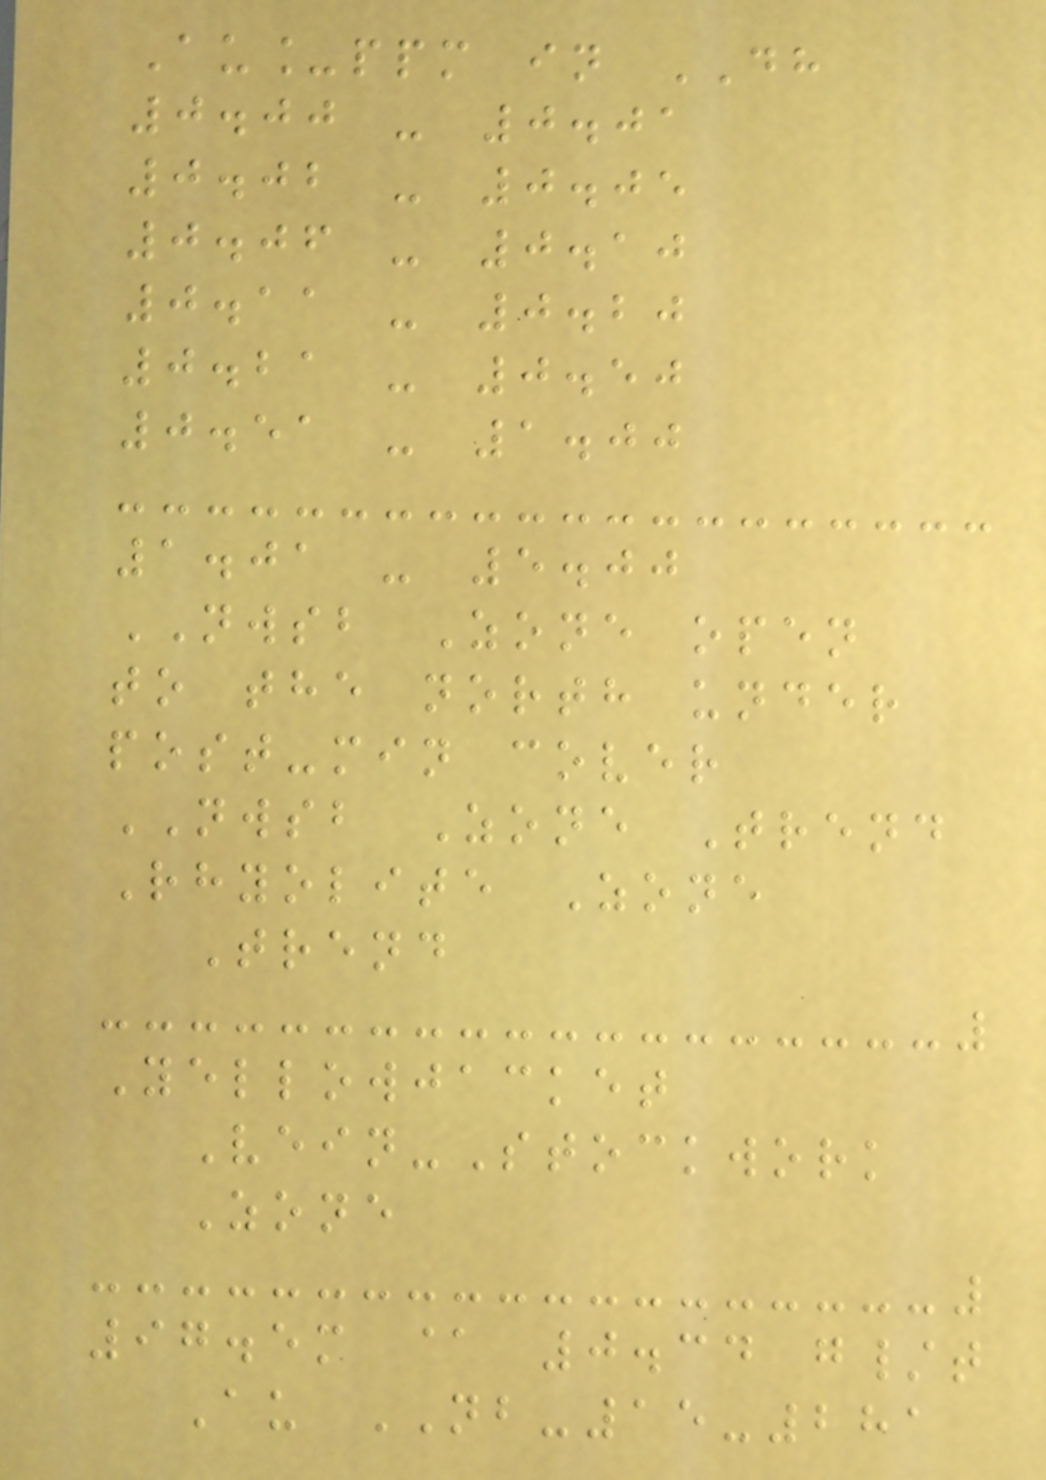Au_ppm in DH
0.00 - 0.01
0.02 - 0.05
0.06 - 0.10
0.11 - 0.20
0.21 - 0.50
0.51 - 1.00
1.01 - 5.00
NWSB Zone open
to the north under
post-min cover
NWSB Zone Trend
Rhyolite Zone
Trend
Yellowjacket
Vein-Stockwork
Zone
97.5m @ 0.34 g/t
Au NB-15-281
